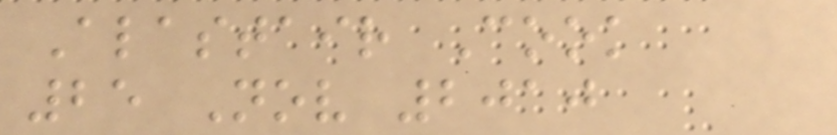Alastair Cook
25 Nov 2010
